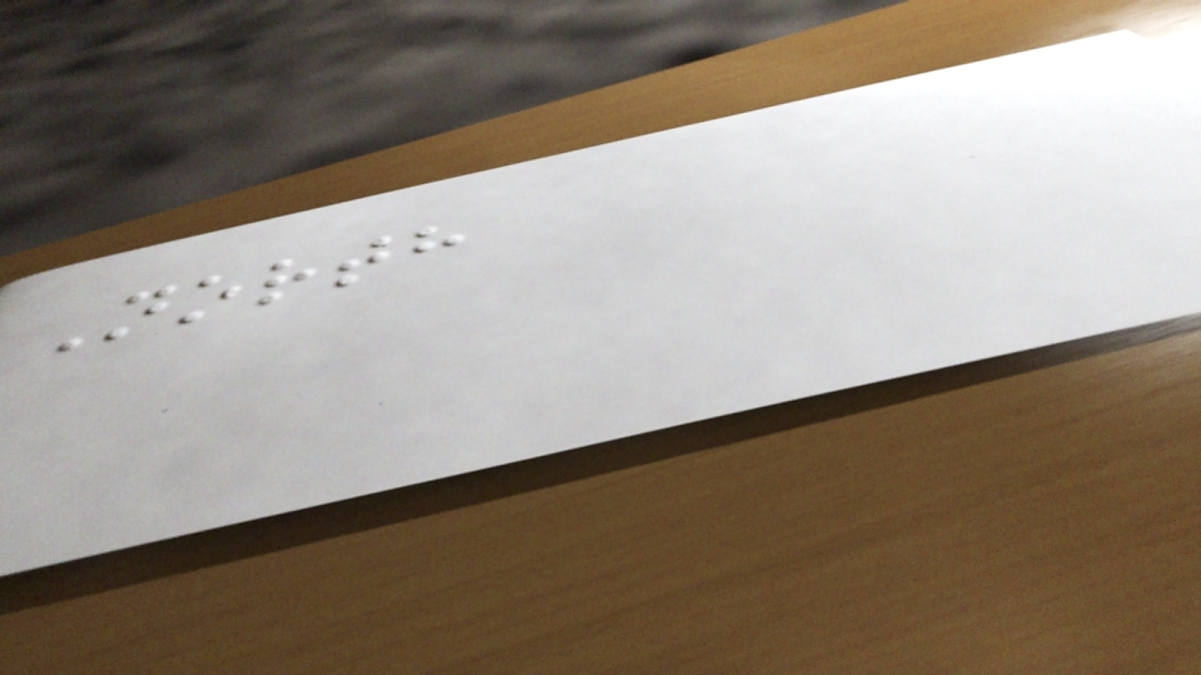North
